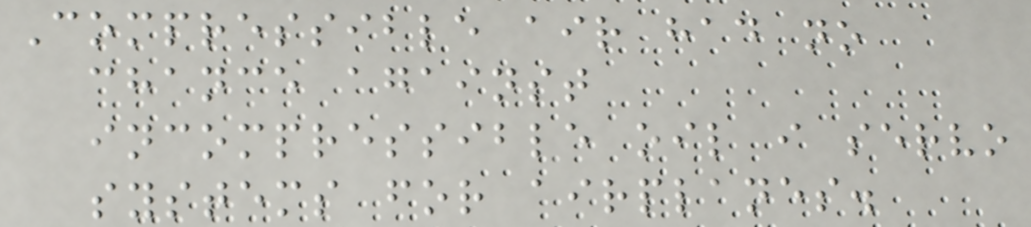Compressible air had no
chance against
incompressible oil i servo
systems for airplanes.
